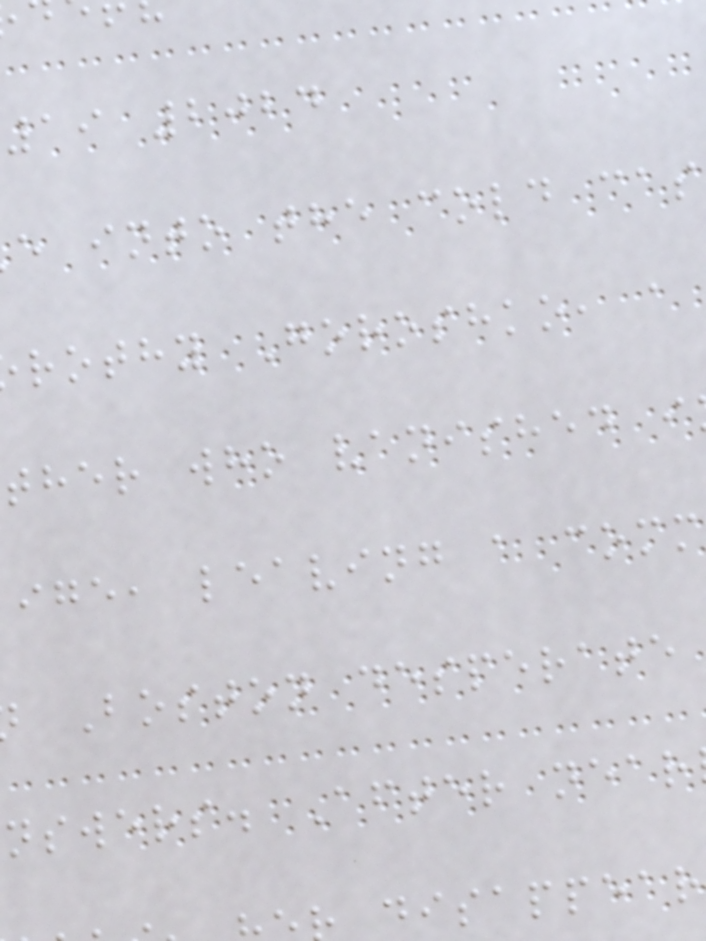19 2024
e into the cold cas
rothy Goroshko, a
ther who vanished i
ige, leaving a comm
Boston desperate
nswers. After near
disappear
